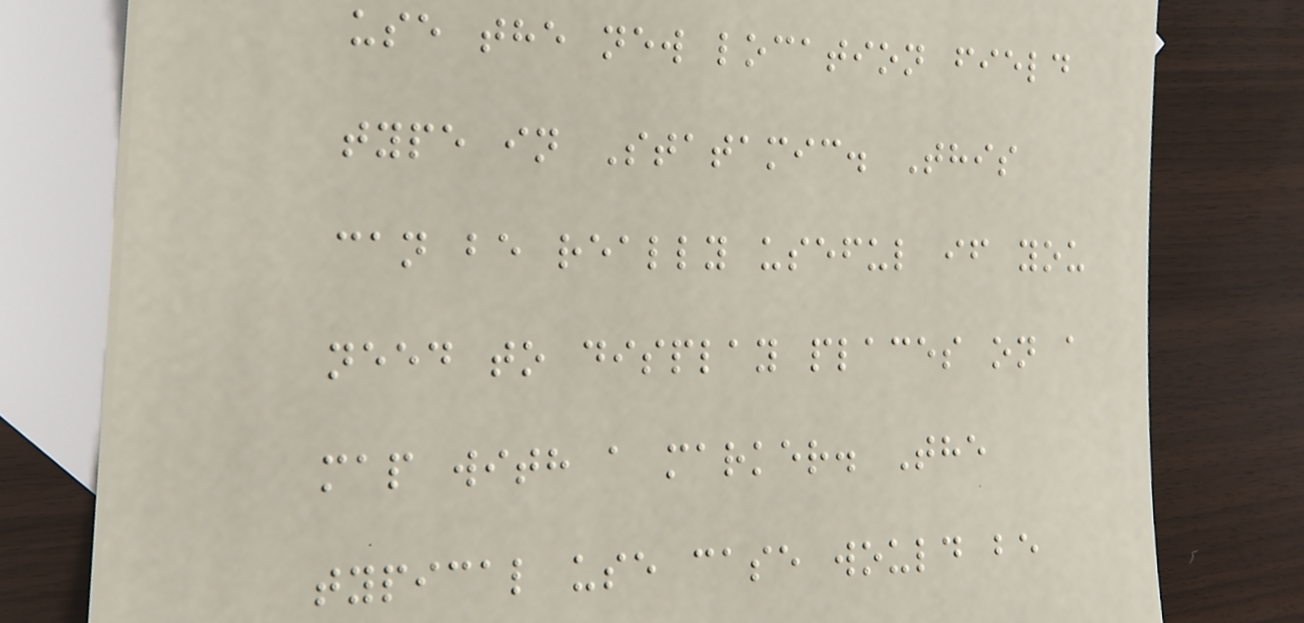use the new location field
type in Statamic. This
can be really useful if you
need to display places on a
map with a marker. The
typical use case would be
